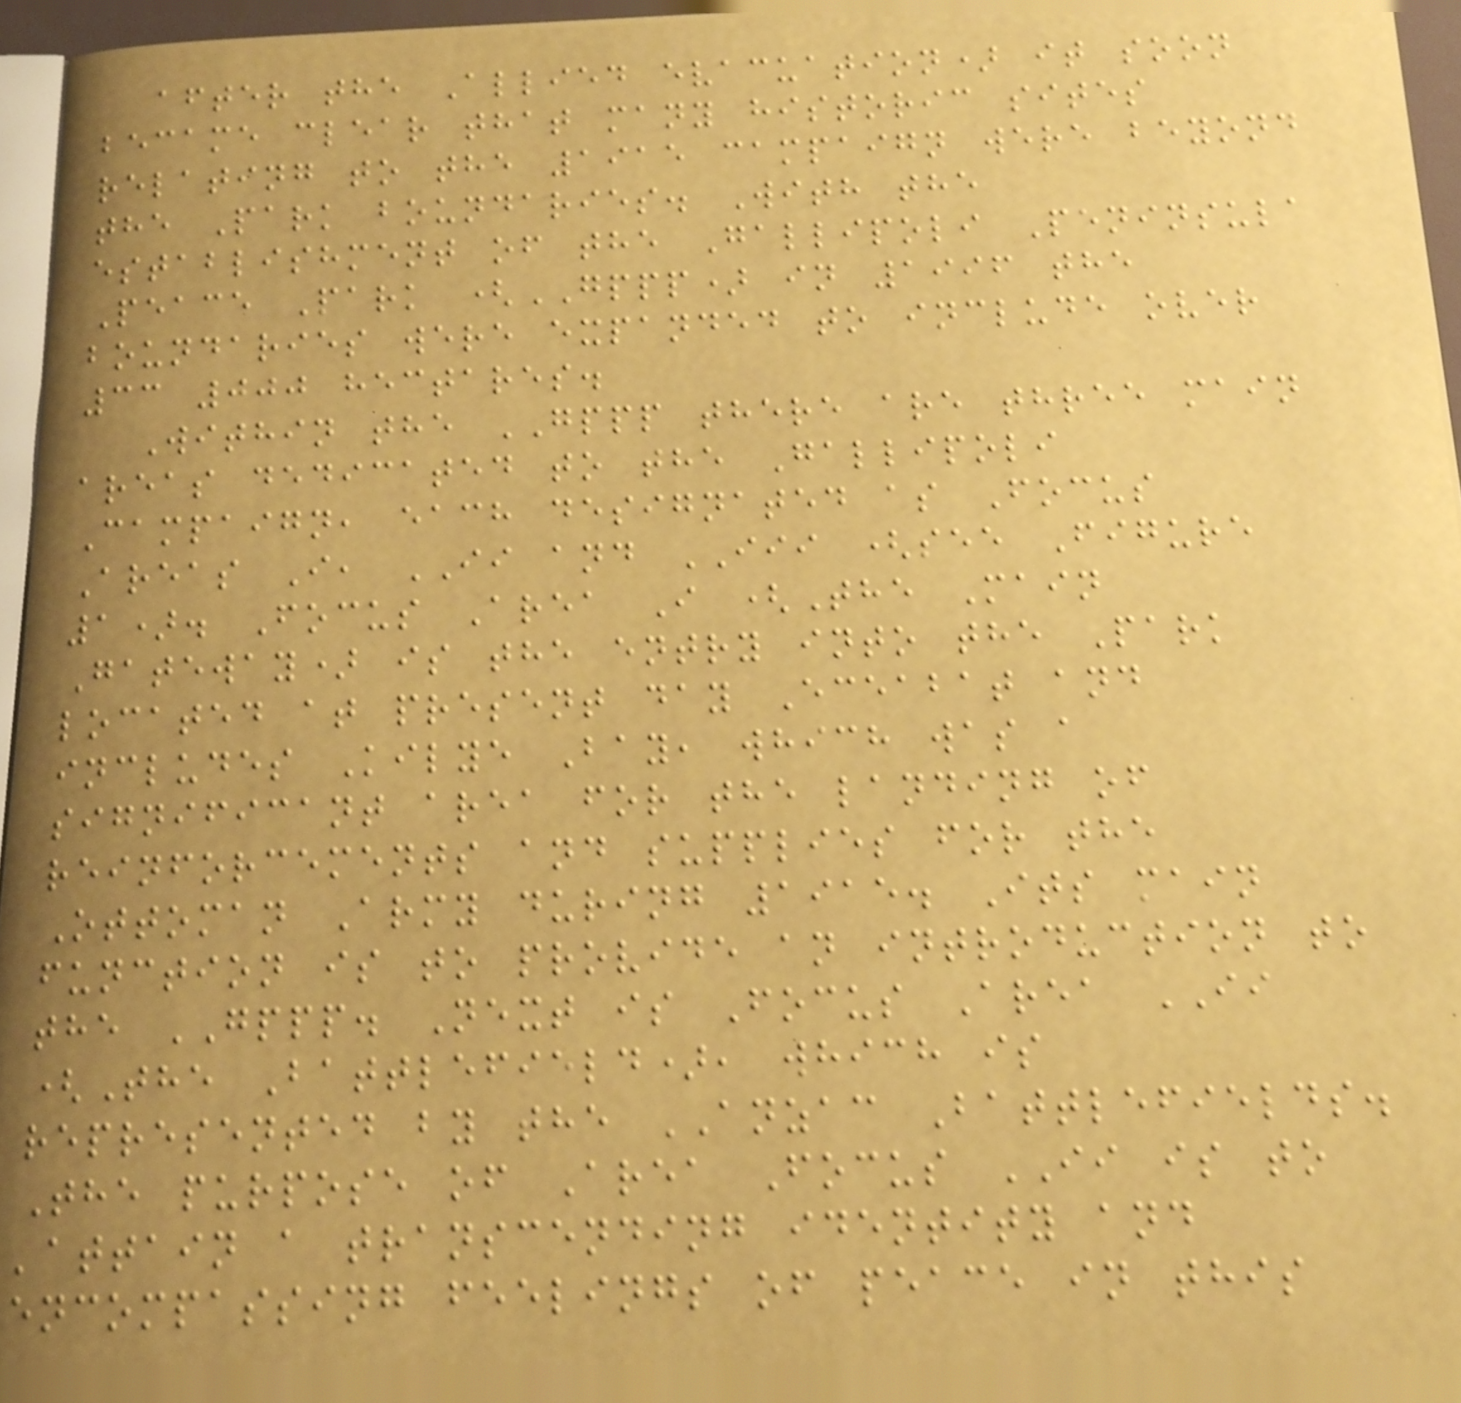after the Allied evacuation) it soon
became clear that many historic sites
relating to the 1915 campaign were beyond
the Park boundaries. With the
establishment of the Gallipoli Peninsula
Peace Park (GPPP) in 1996 the
boundaries were expanded to include over
33 000 hectares.
Within the GPPP there are three main
areas dedicated to the Gallipoli
Campaign, each designated as Focus
Areas I, II and III (see Figure
1). Focus Area I (The Main
Gateway) is the entry into the Park
located at present day Eceabat and
includes Kilye Bay, which was a
significant area for the landing of
reinforcements and supplies for the
Ottoman Army during 1915. Its main
function is to provide an introduction to
the GPPP. Next is Focus Area II
(The Battlefield), which is
represented by the ANZAC Battlefields.
The purpose of Area Focus II is to
'attain a transcending identity and
encompassing feelings of peace in this
